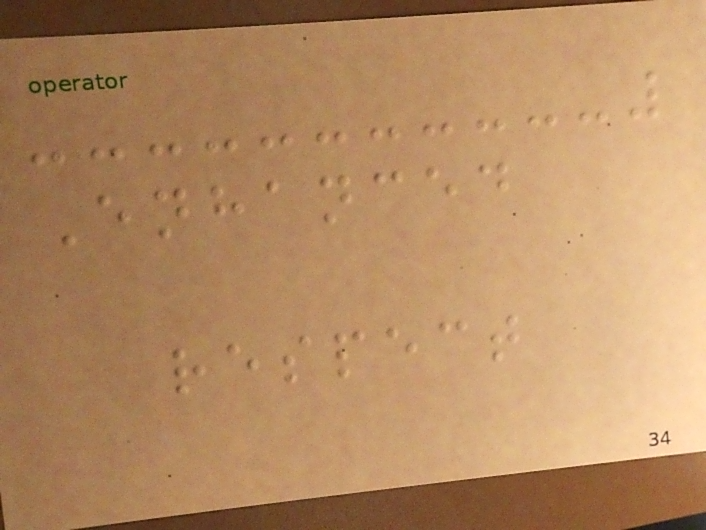Enhanced
respect
